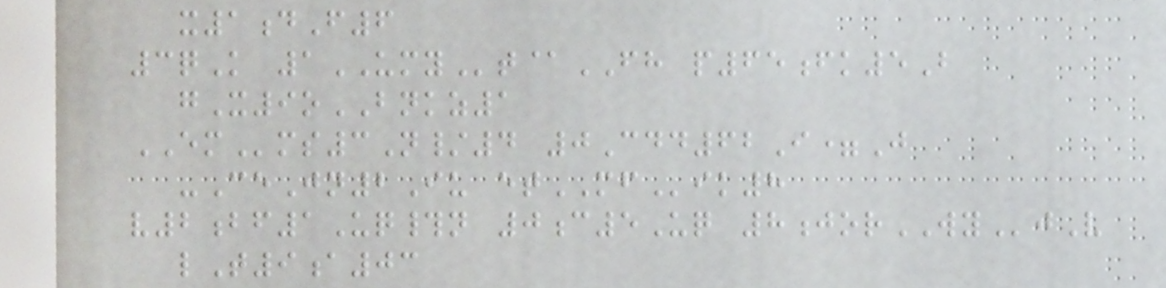x1dF6
3qK 1UMYt@FH p65fk5B
gX9oBNKZ1
EMms3N/4 0Cdd62I=J
-CeJn2Iu etMFik8
v2bf1Uq#n 0c5Uq 8jorWYjV
lT9a03
